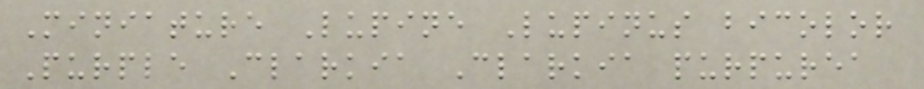Miniature Lupine Lupinus bicolor
Purple Clarkia Clarkia purpurea
